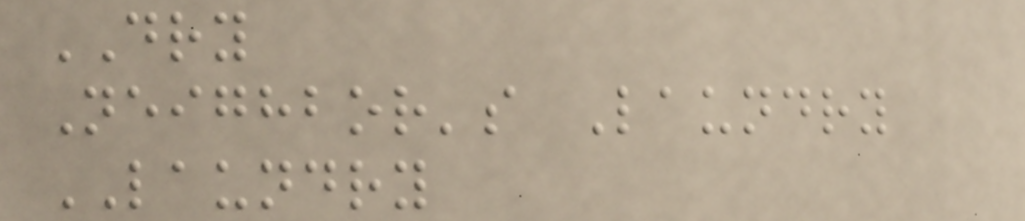DRY
Neighbor's Laundry
LAUNDRY
